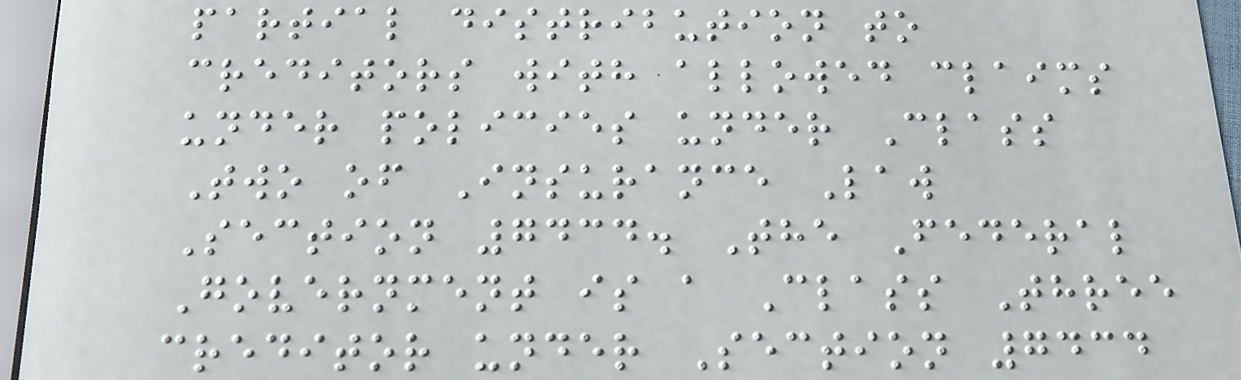partial distribution to
creditors with allowed claims
under policies under Class
Two of Insurance Law
Section 7434. The Federal
Government is a Class Three
creditor under Section 7434
